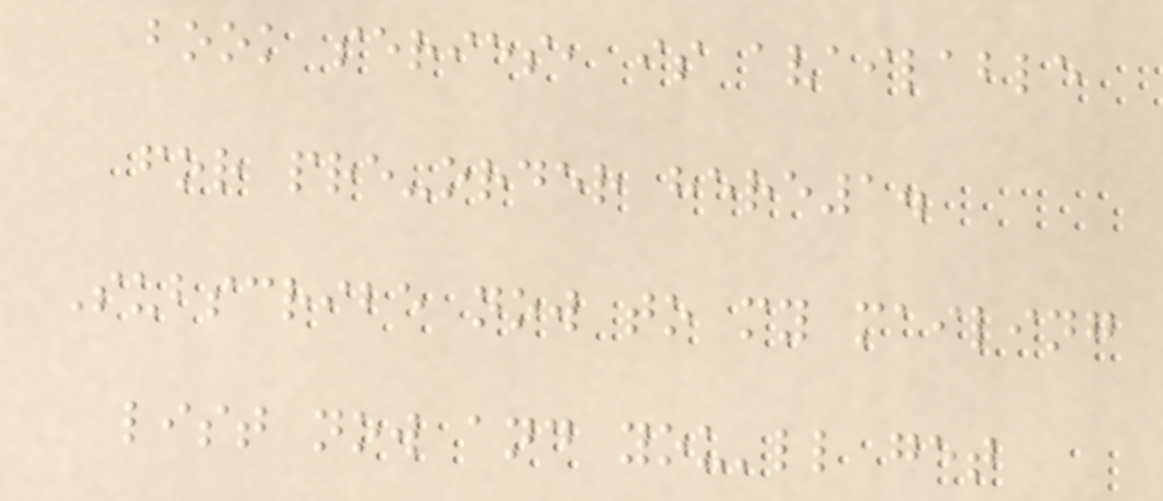book series, is available
for pre-order here1.
Subscribe now to my mailing
list now and you'll get
